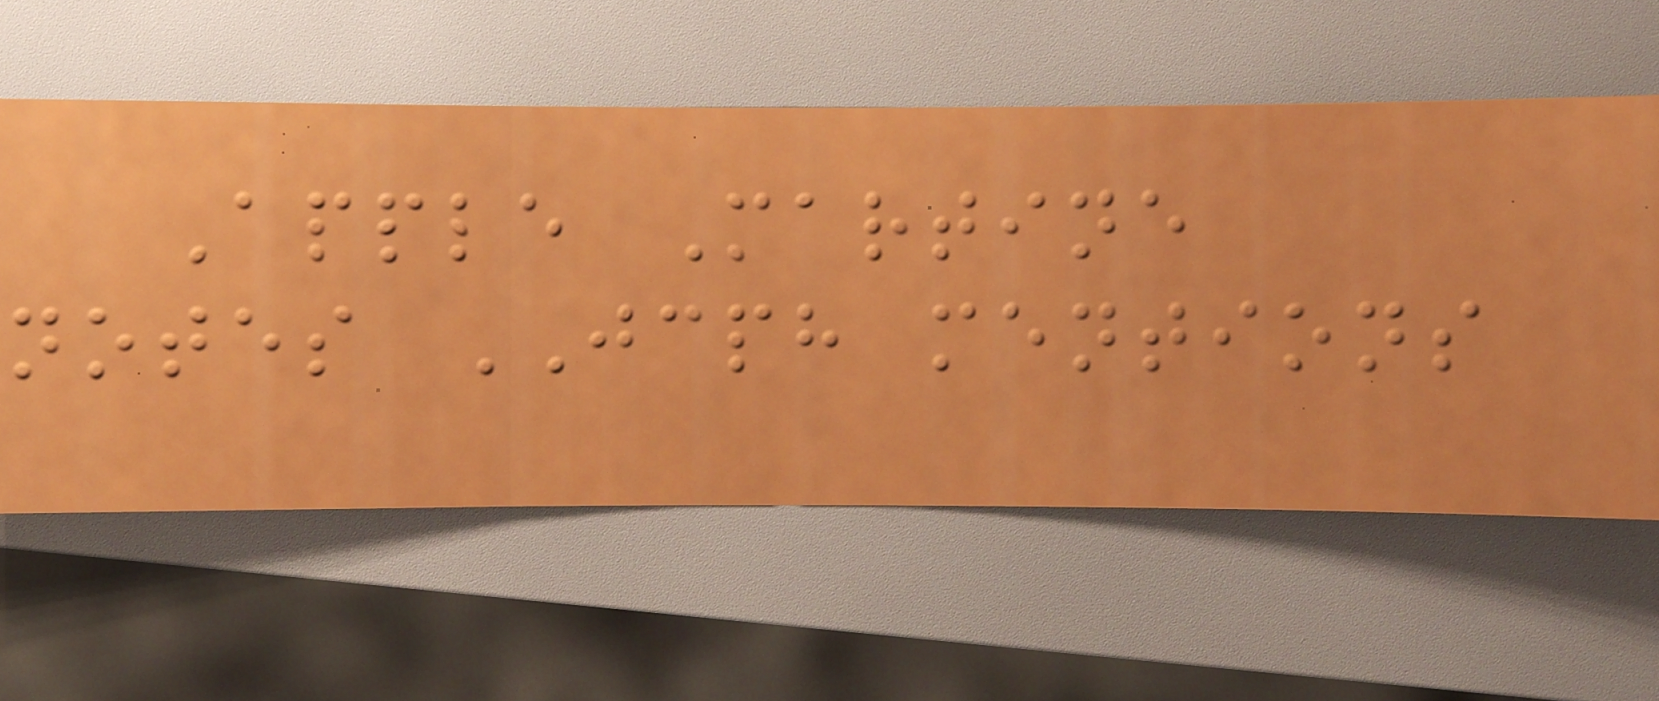Apple Martine
notes JCPH mentions
